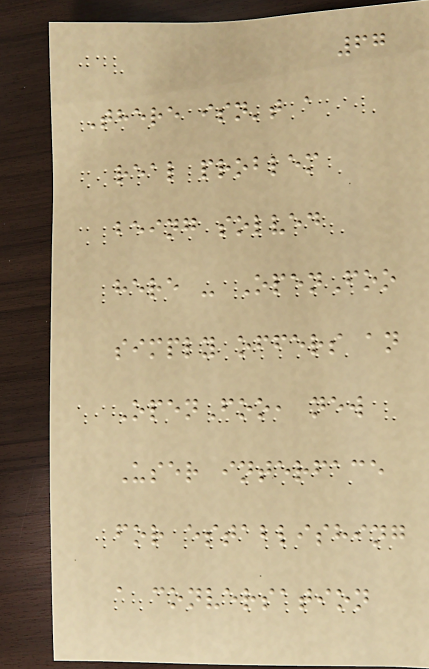67
There isn't a
real problem
being solved
here - OpenFoo
simply offers an
OpenFoo, new
User interface
for establishing
a conversation
